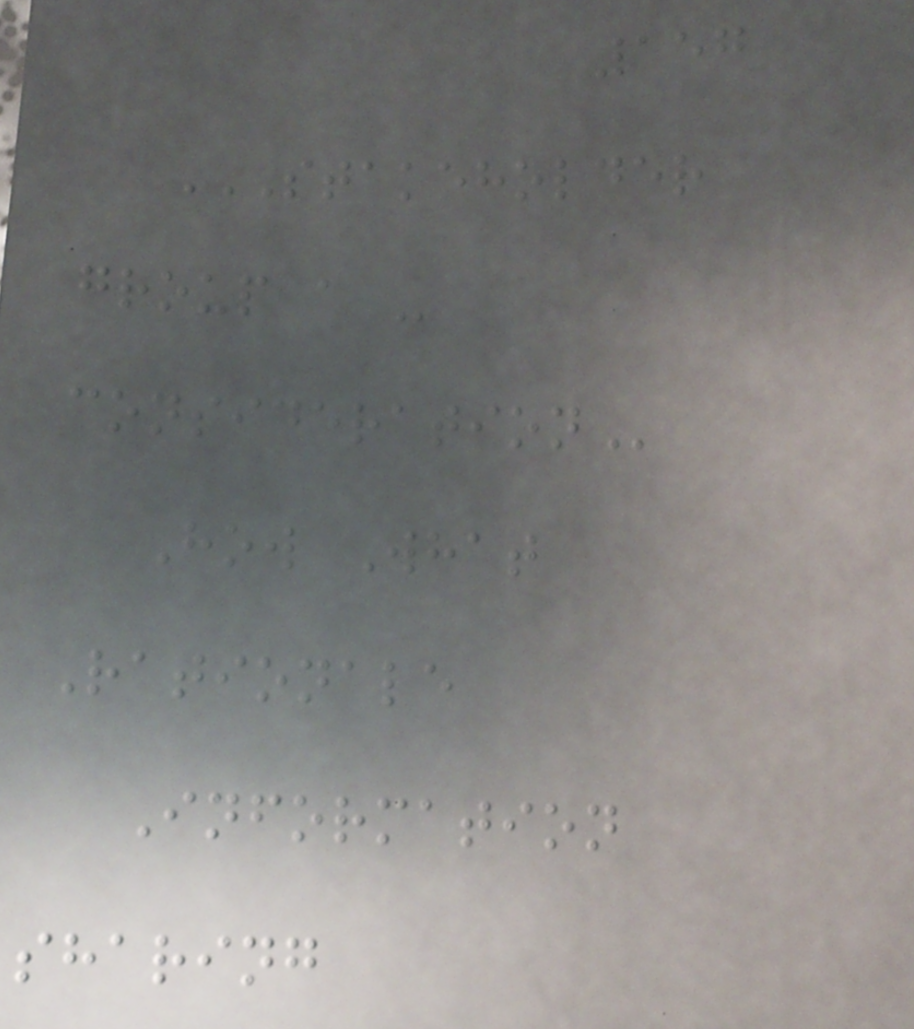157
STAKEHOLDER
GROUP A -
CONSIDERATION
How What
Rationale
Information
sharing
